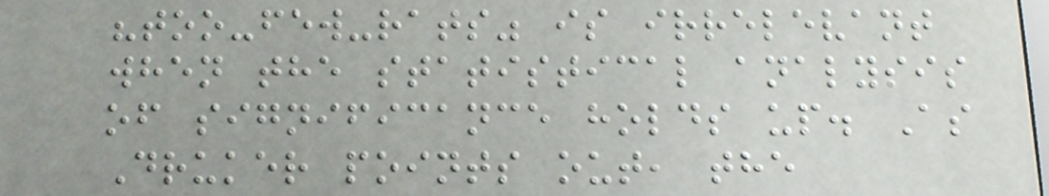"too-few-rats" is irrelevant
when the statistical analysis
of significance holds up. As
Druker points out, the
